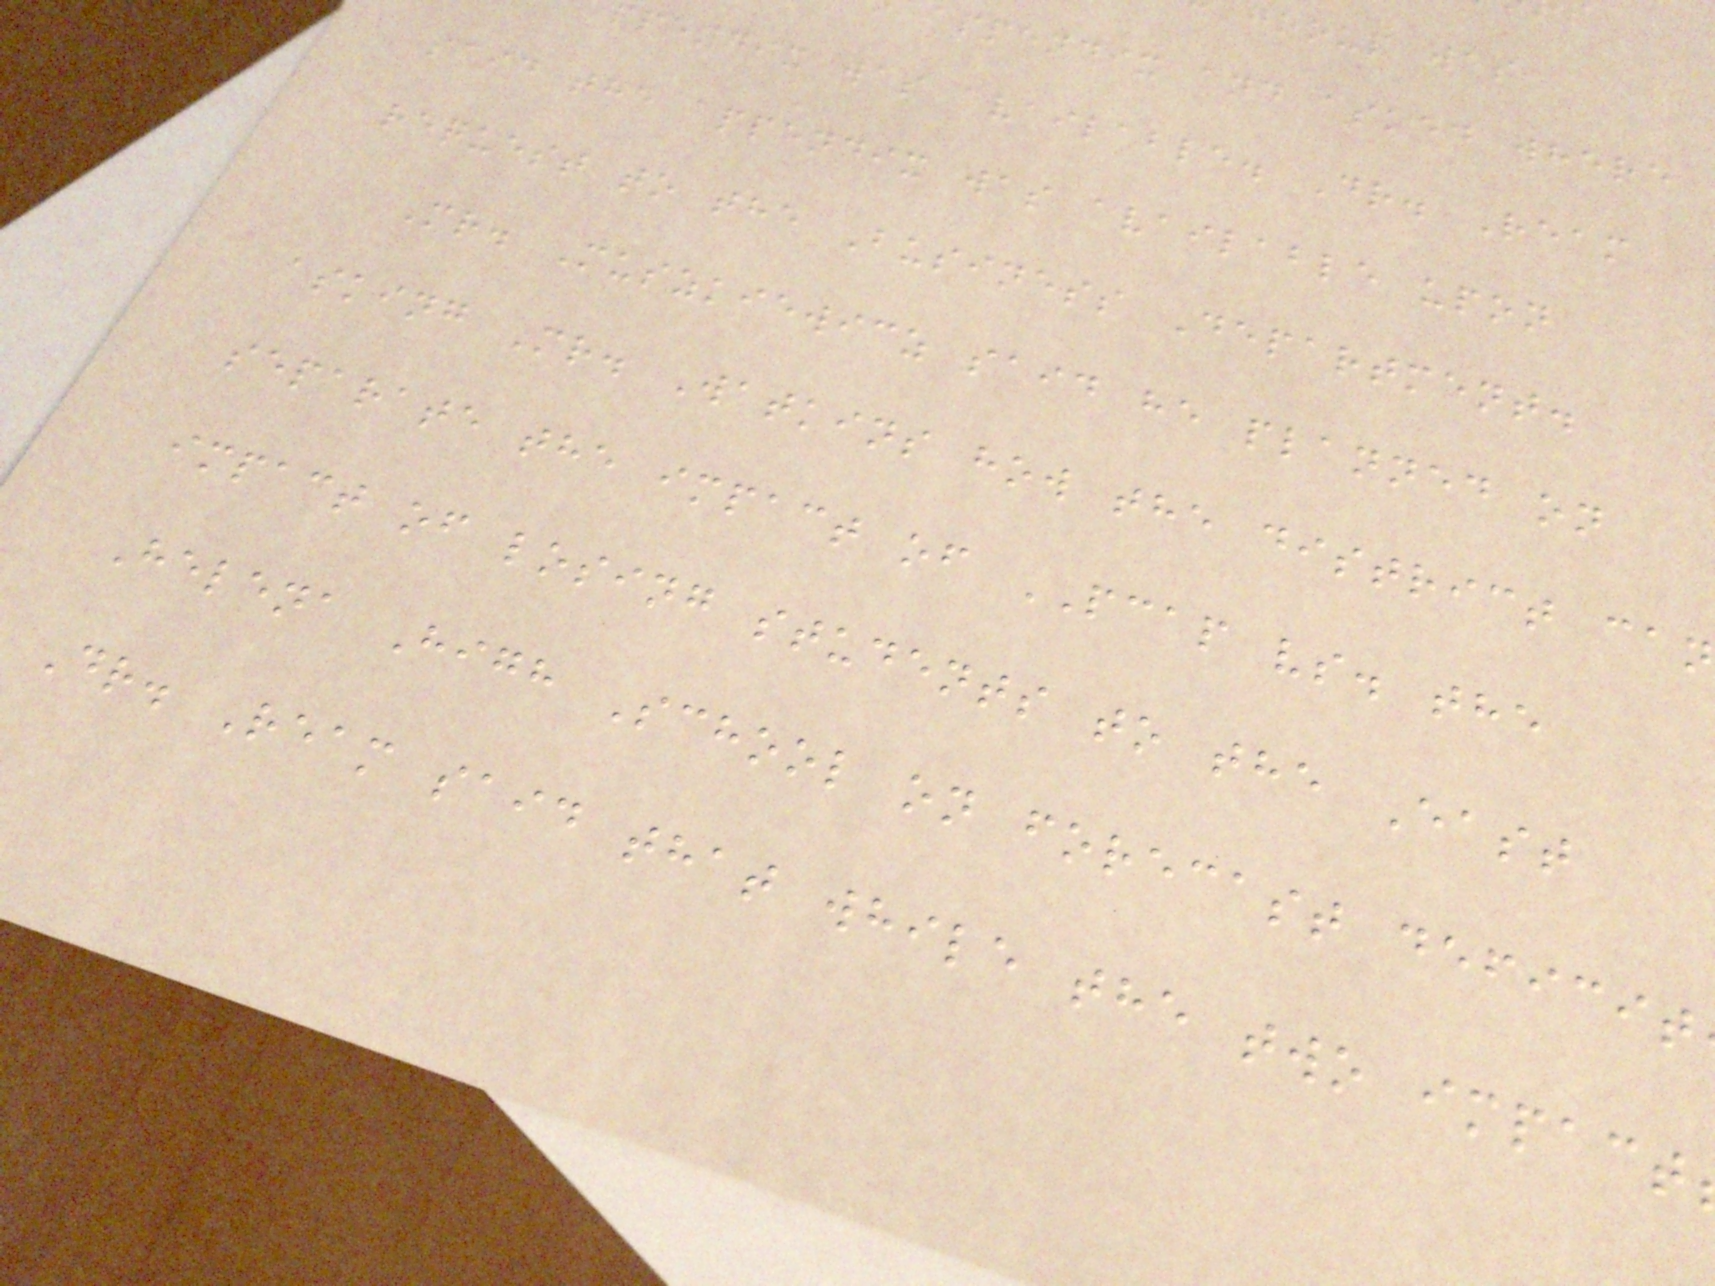group was
appendix and asked where
ppendix was available. Dr. Ream
said the appendix was available upon
request to the Business Department.
Mr. Muszkiewicz said he planned on
asking Mr. Watkins how the district can
separate the impact of PCAP vs. the
impact of losing students to the East
Helena High School on forecast deficit
Dr. Ream said that while the two impact
